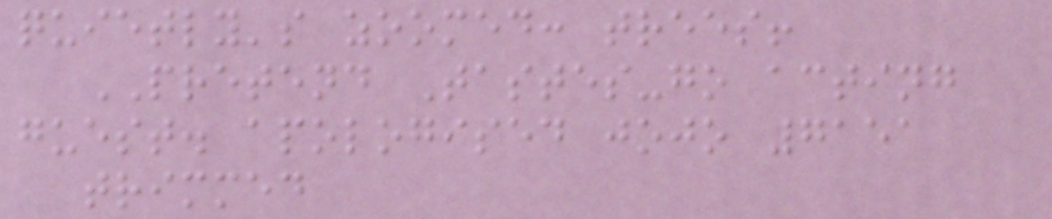quietly's zoomed: trees!
PRETEND Tastes-go acting
guest. apologised jojo 7151
trimmed
